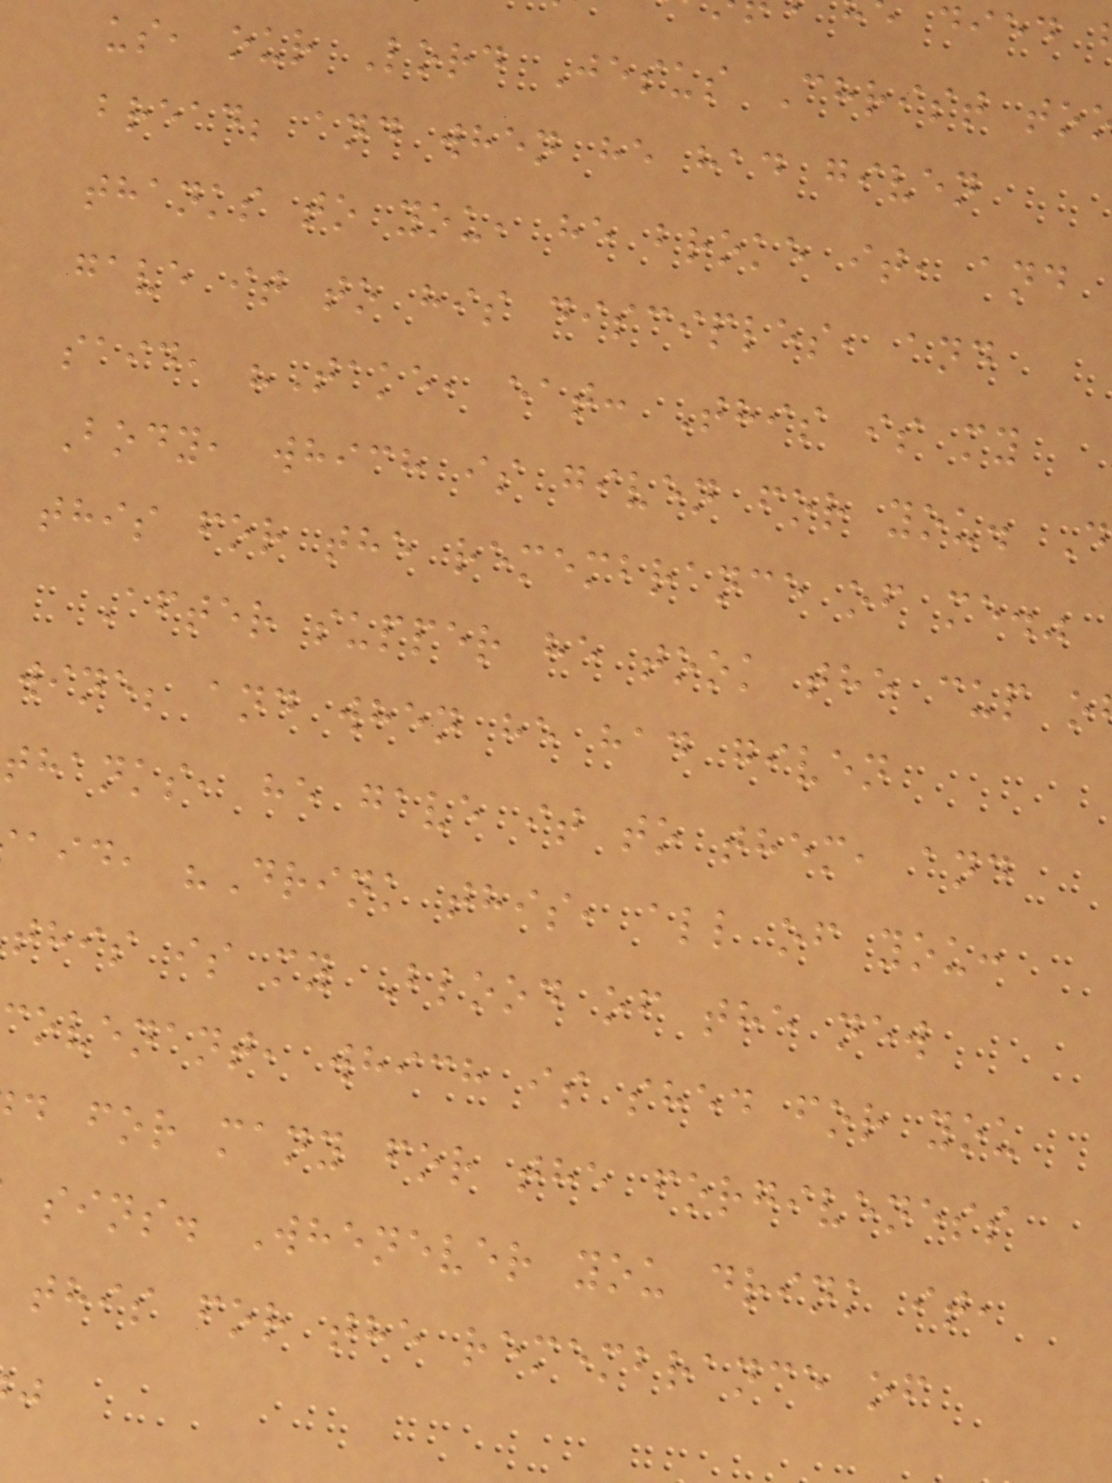us, our Lord Jesus Christ to
bread; and when he had given
thanks to you, he broke it, and
gave it to his disciples, and
said, "Take, eat: This is my
Body, which is given for you. D
this for the remembrance of me."
After supper he took the cup o
wine; and when he had given
thanks, he gave it to them, and
aid, "Drink this, all of you:
this is my Blood of the new
ovenant, which is shed for you
d for many for the forgiveness
sins. Whenever you drink it,
this for the remembrance of
